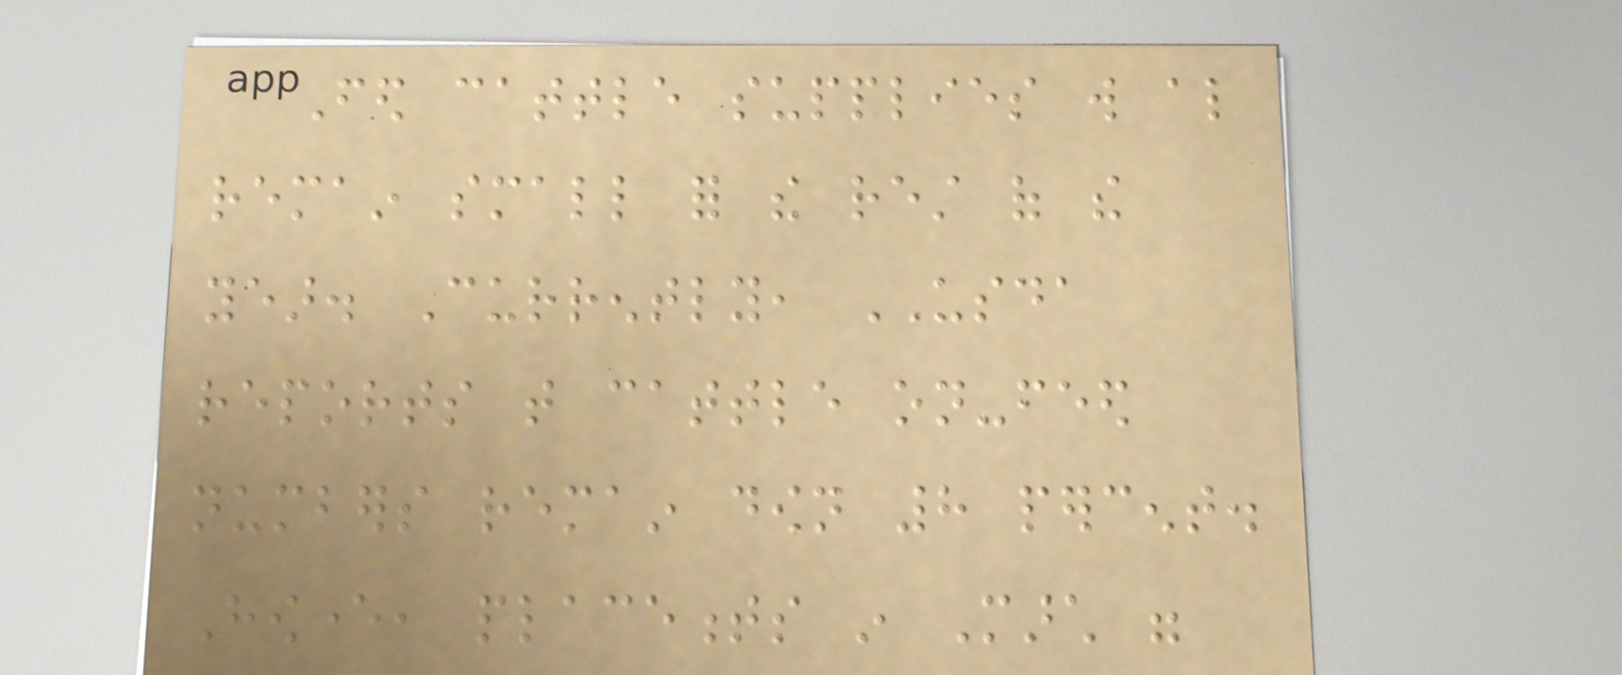Fed cattle supplies will also
remain small for the rest of the
year. Currently, USDA
reports that cattle on-feed
numbers remain down 8 percent.
However, placements in March were
